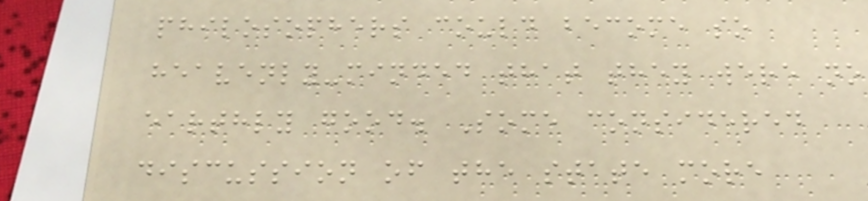philosophers could become so
heavenly-minded that they were no
earthly good. Some considered
discussion of the state more
